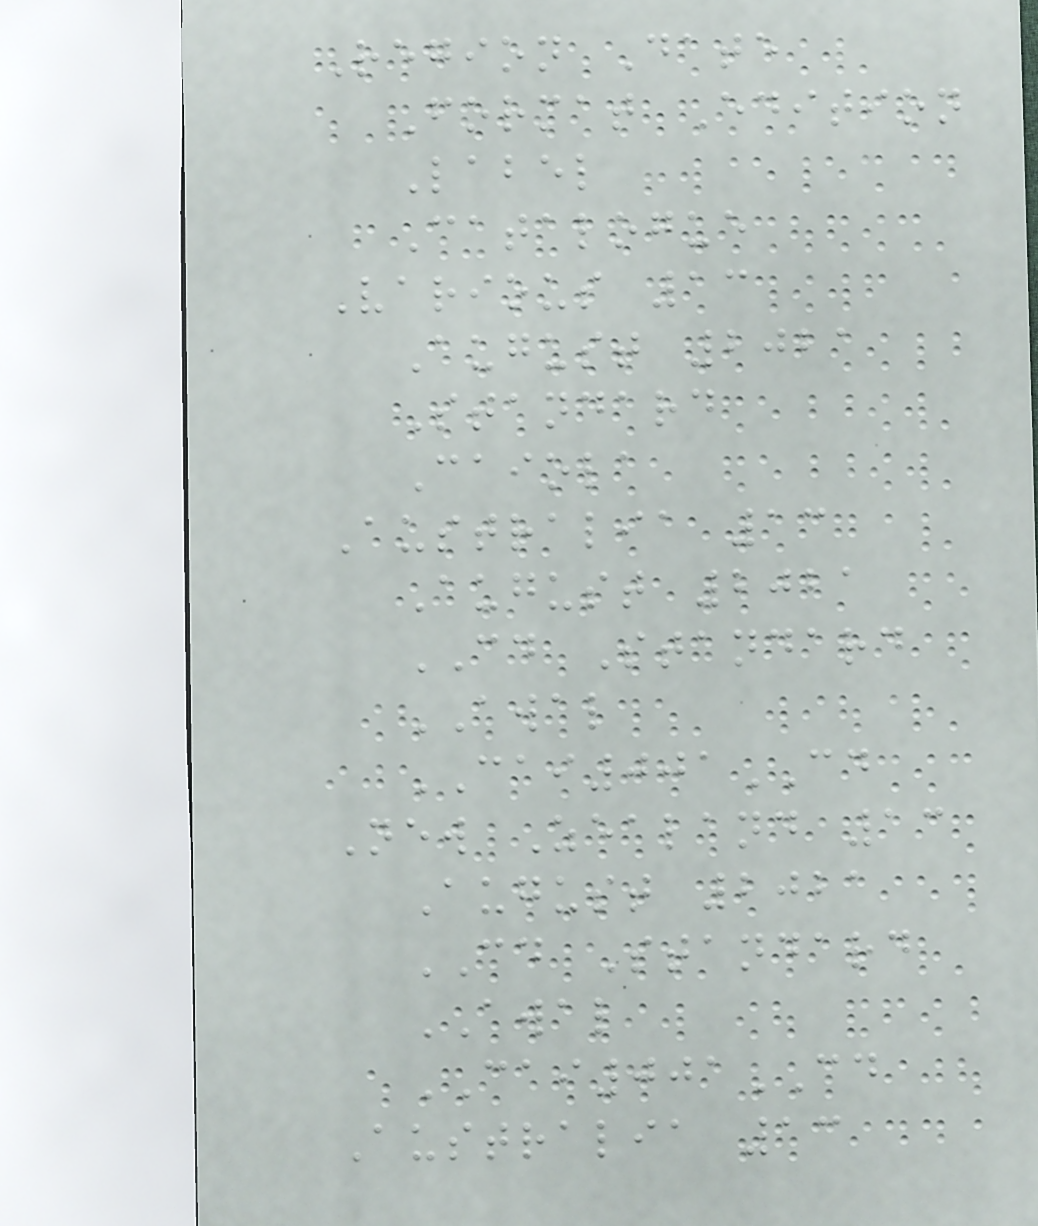Region Date
Format Edition
Label
Catalogue
Various 13
August 2021
Standard
Caiola
Australia 13
August 2021
CD Standard
AWAL
CAI001CD
New Zealand 13
August 2021
CD Standard
AWAL
CAI001CD
Australia 13
